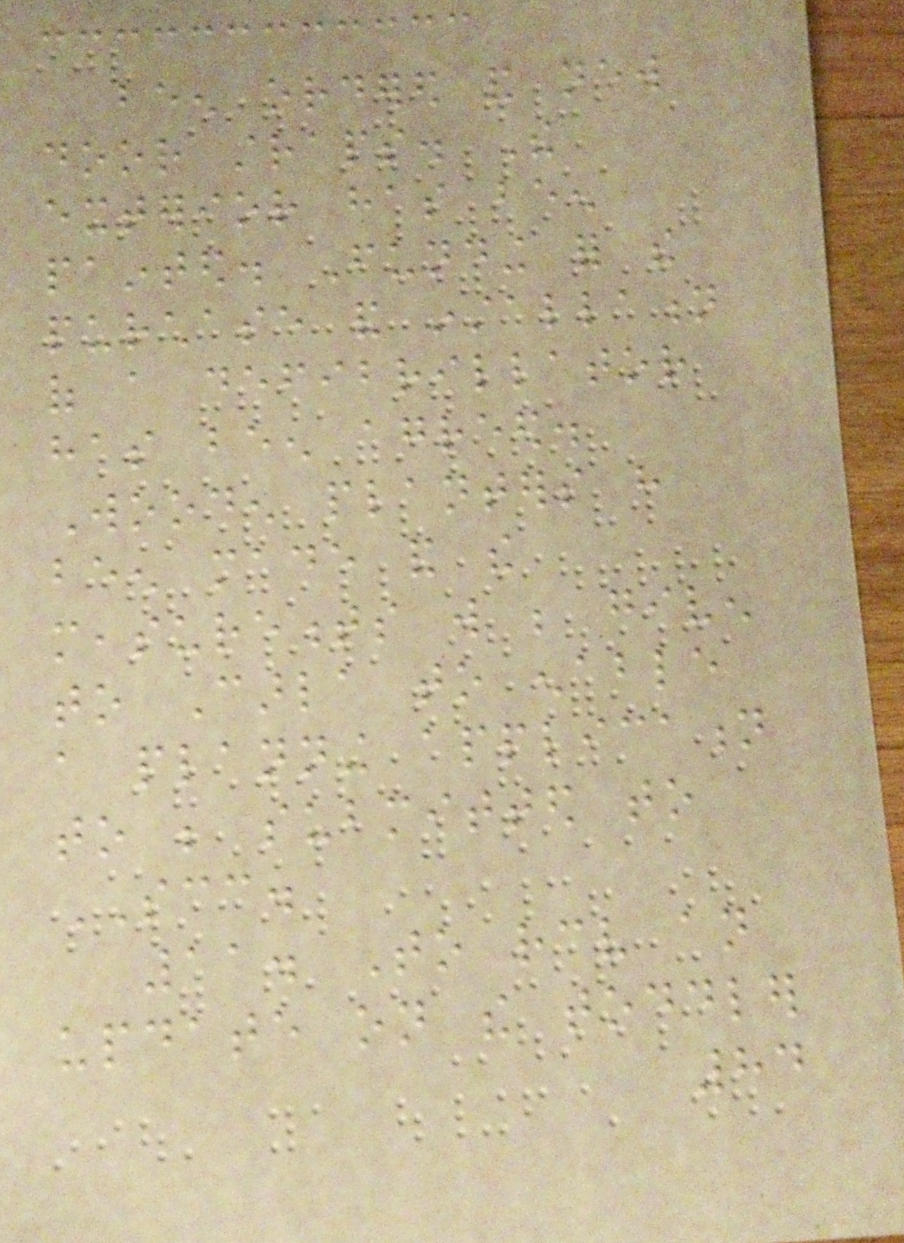been ordered and new
door straps. The
exterior has been
painted. Funding for the
purchase and installation
of a defibrillator
has been agreed.
Wooden planters have
been made and the
measurements will be given
to Carla to enable
a planning application
to be submitted to
SCC.
11. To receive an
update on the toddler
84
